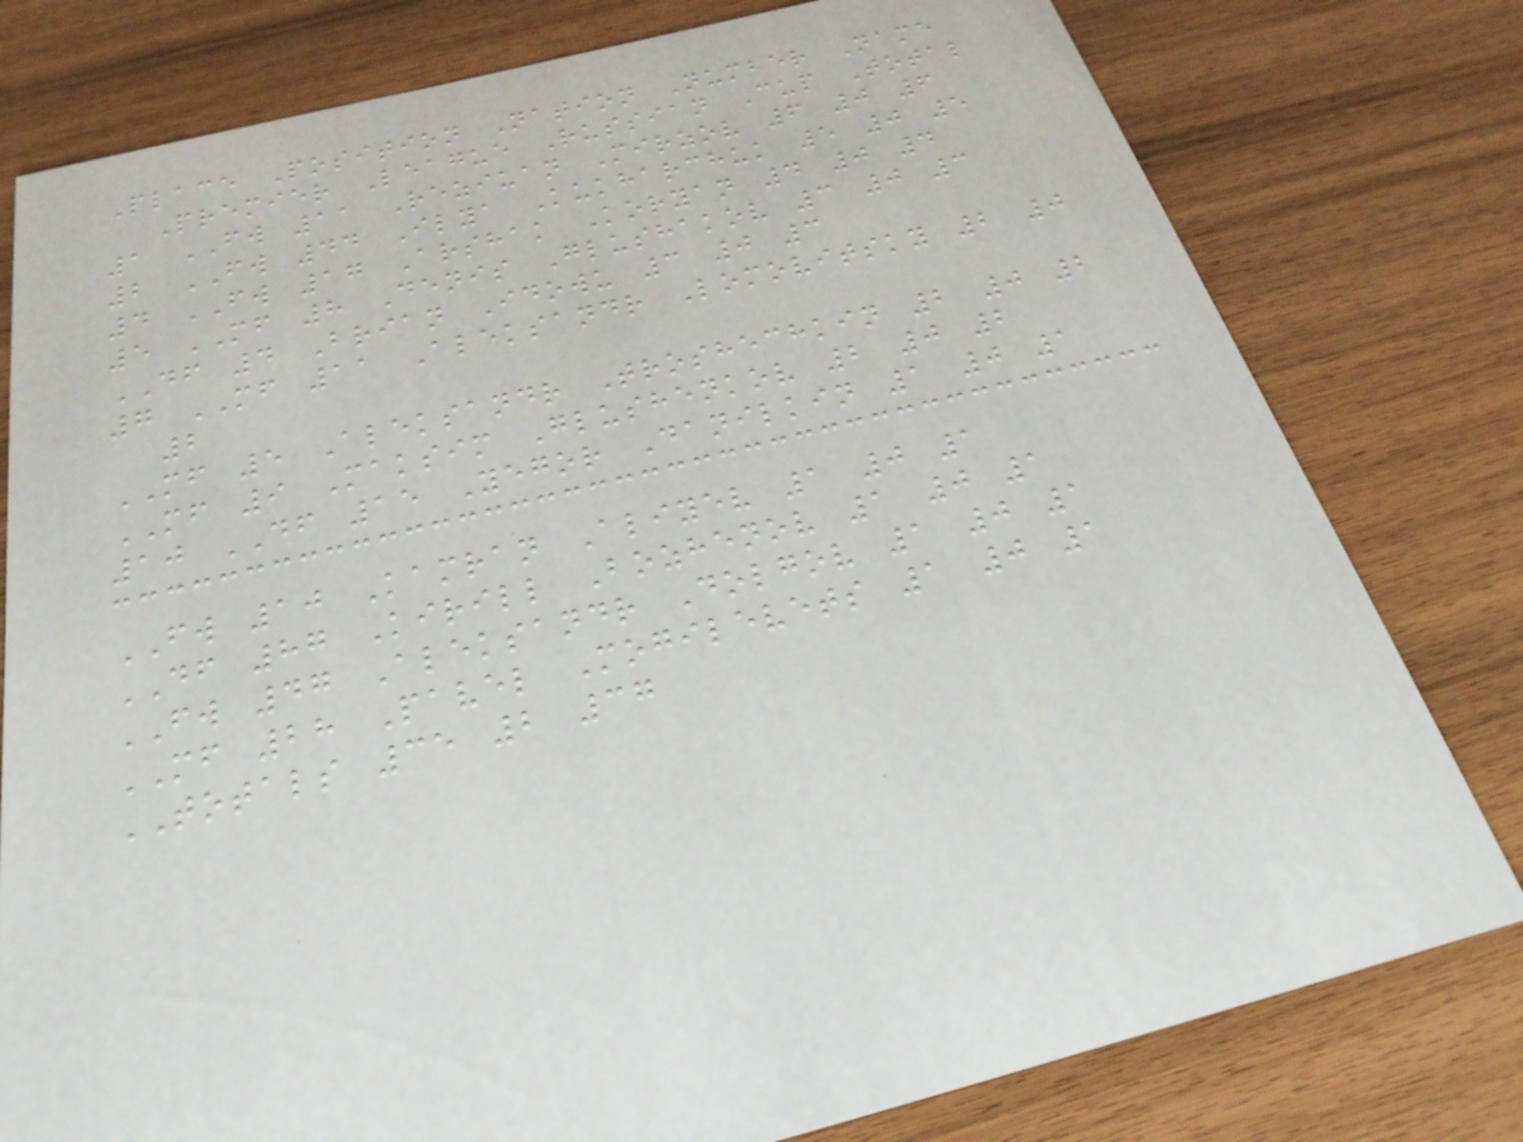Place Position Nation Number Name
Premier League Russian Cup Total
1 FW 11 Reziuan Mirzov 6 0 6
2 FW 44 Ilya Kukharchuk 5 0 5
4 FW 17 Arshak Koryan 4 0 4
5 MF 8 Denis Glushakov 3 0 3
DF 4 Brian Idowu 3 0 3
7 MF 11 Aleksandr Lomovitsky 2 0
2
MF 5 Aleksandr Troshechkin 2 0 2
MF 9 Maksim Glushenkov 2 0 2
10 DF 15 Yegor Danilkin 1 0 1
FW 10 Kamran Aliyev 1 0 1
DF 87 Kirill Bozhenov 1 0 1
FW 47 Aleksandr Dolgov 1 0 1
MF 28 Pavel Mogilevets 1 0 1
TOTALS 35 2 37
